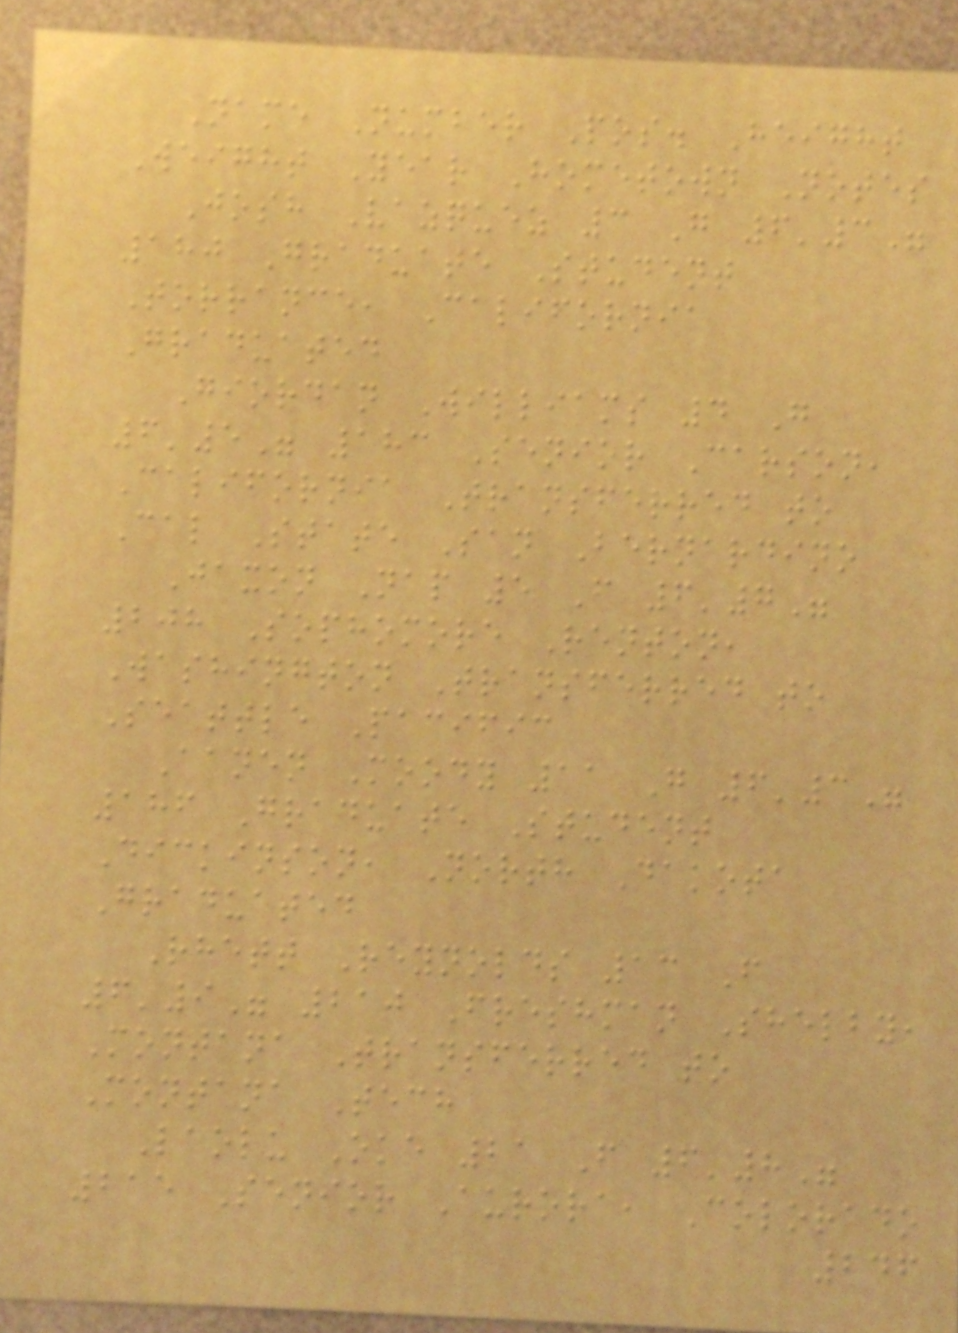Name Number Pos. Height
Weight Year Hometown Notes
Josh Vazquez 3 G 6'3"
180 Graduate Student
Torrance, California
Graduated
Giordan Williams 4 G
6'5" 183 Senior Carson,
California Transferred to
Cal State San Bernardino
Jaxon Nap 5 F 6'7"
208 Sophomore Renton,
Washington Transferred to
Seattle Pacific
Aanen Moody 11 G 6'3"
186 Graduate Student
Dickinson, North Dakota
Graduated
Rhett Reynolds 13 F
6'9" 210 Freshman Shelby,
Montana Transferred to
Montana Tech
Laolu Oke 21 F 6'8"
215 Senior Aurora, Colorado
246
